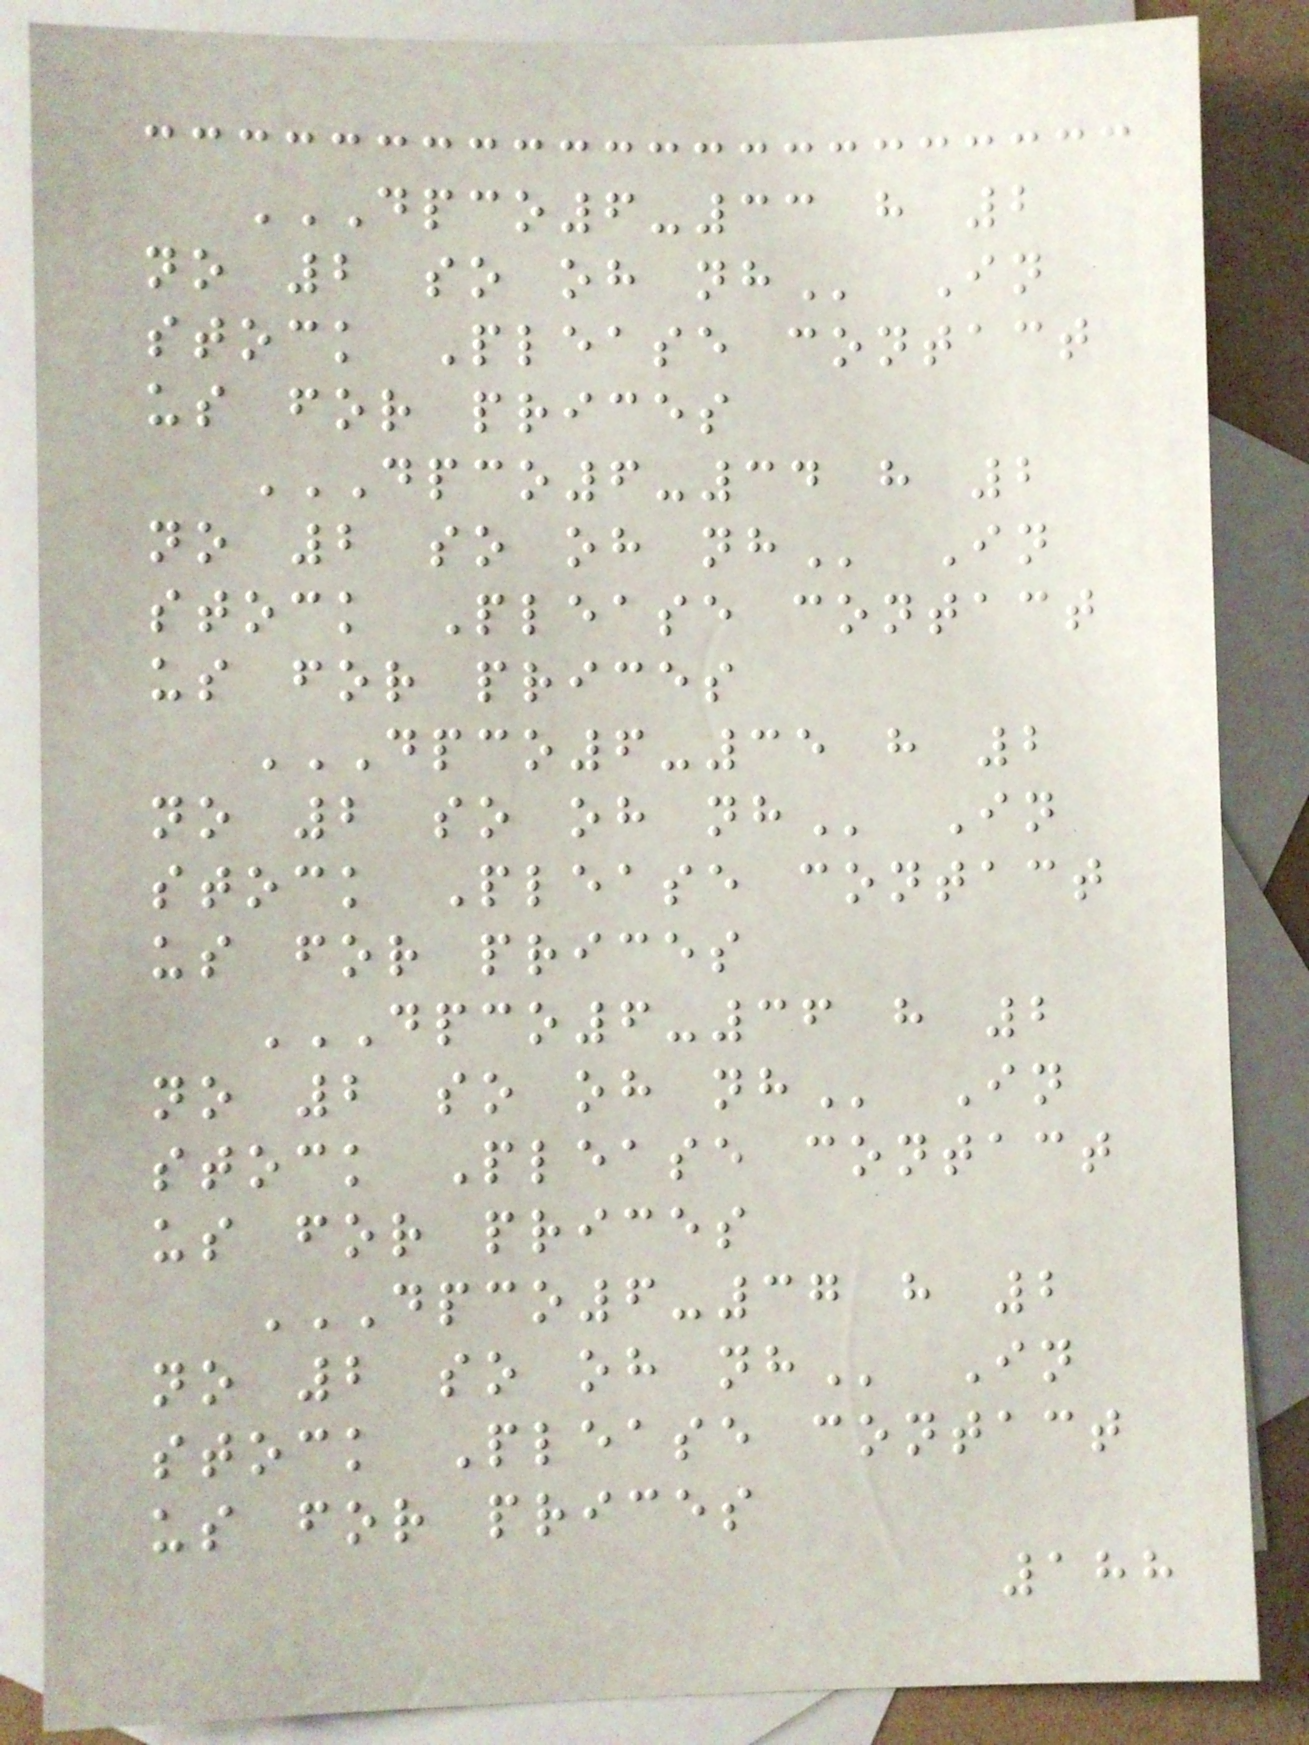DPCO6-33 H 2
NO 2 SO OH NH In
stock Please contact
us for prices
DPCO6-34 H 2
NO 2 SO OH NH In
stock Please contact
us for prices
DPCO6-35 H 2
NO 2 SO OH NH In
stock Please contact
us for prices
DPCO6-36 H 2
NO 2 SO OH NH In
stock Please contact
us for prices
DPCO6-37 H 2
NO 2 SO OH NH In
stock Please contact
us for prices
188
